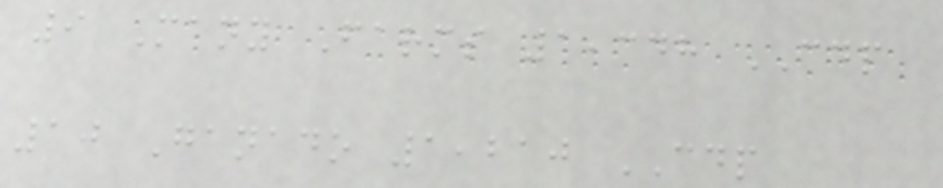9 Many Farms 1,348 CDP
10 Ganado 1,210 CDP
